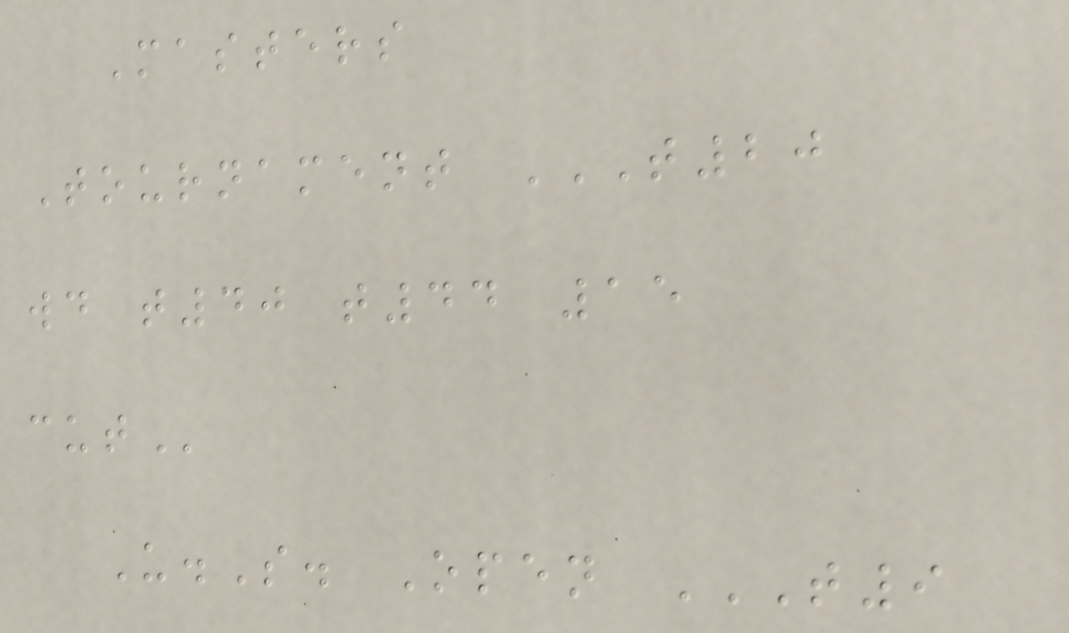Masters
Tournament T20
WD T40 T44 15
CUT
U.S. Open T9
